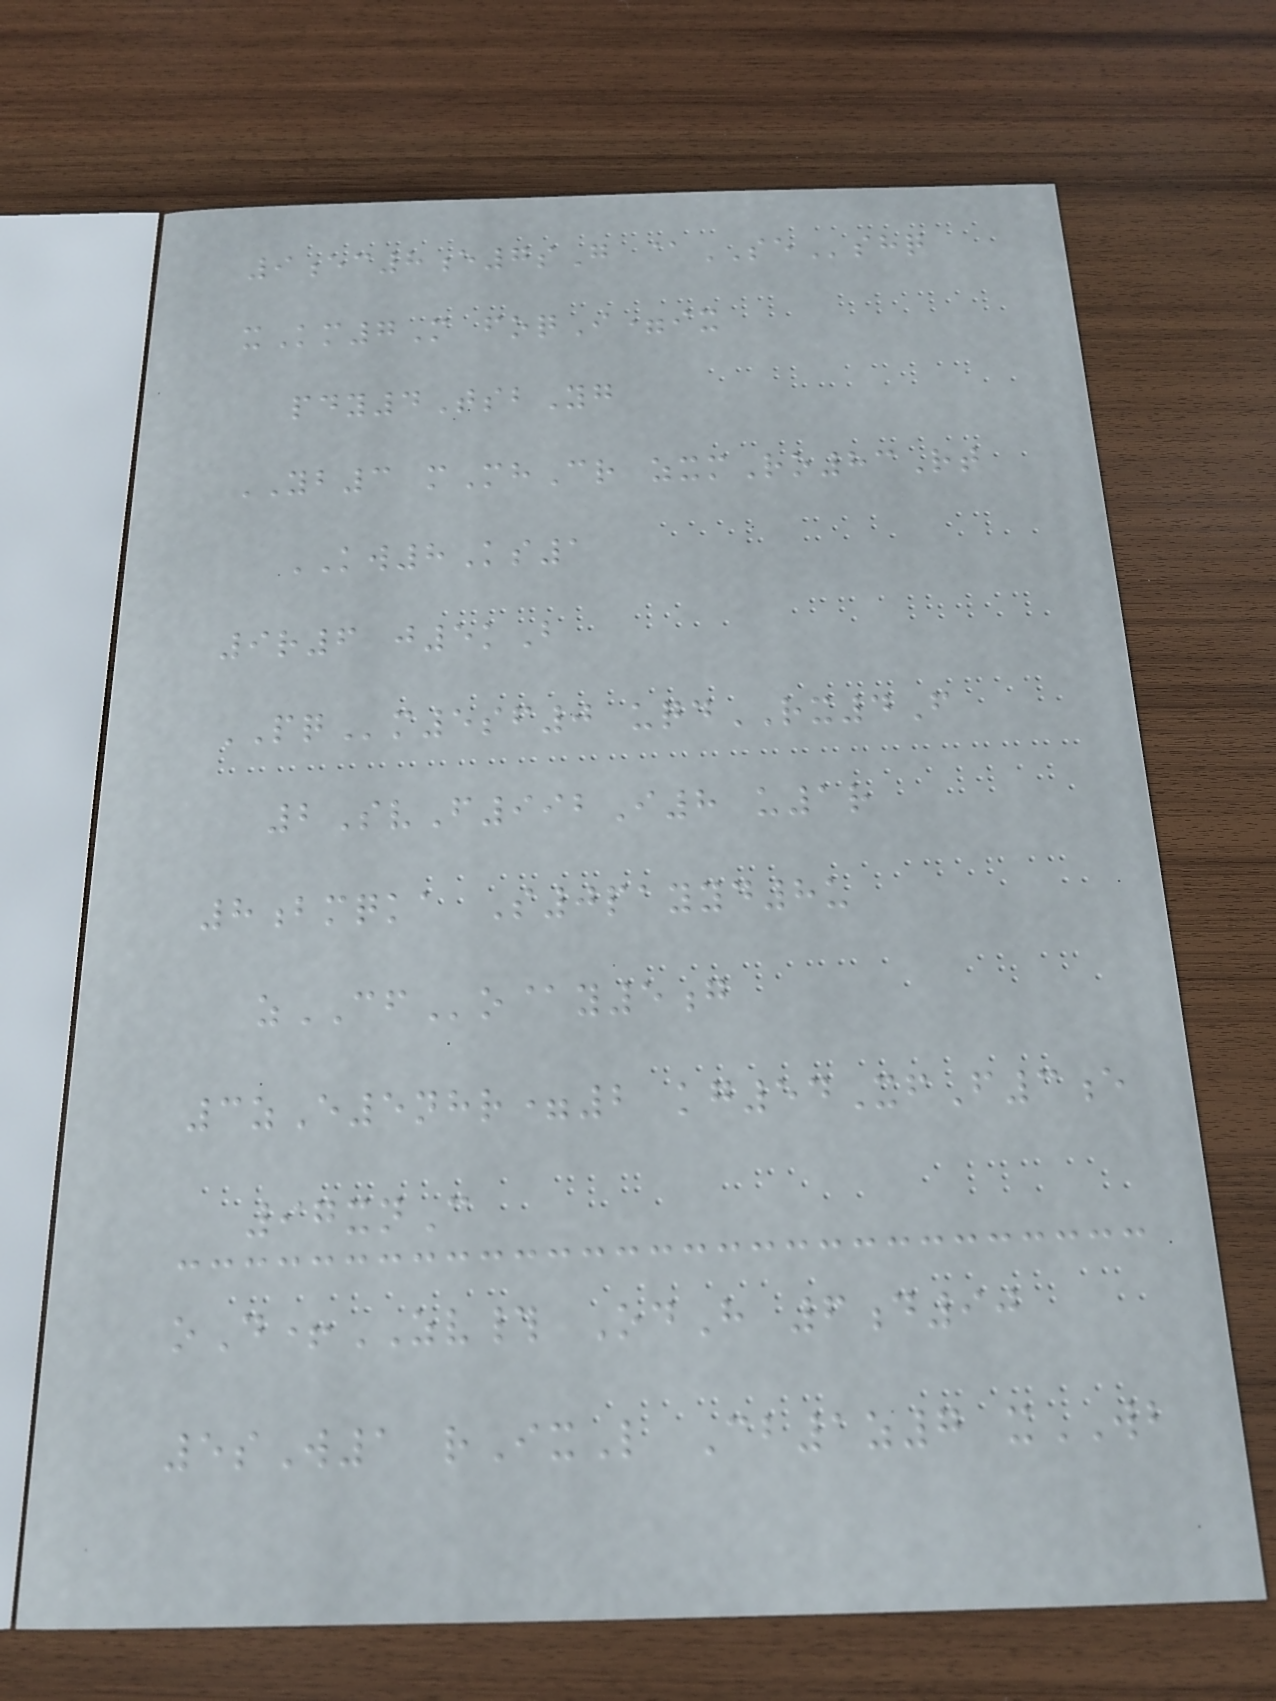9ec8e7sG @SEshq
xKm7M foqI=ix
pdy4TsbYg
YB3 mMhCr zxmRo83Rt
KW8Ks1
9r6 j5kB
PQm5sf0 uqdRX4F
2SvF992I8 u1r
8bmqka S0payyd8u
zCFo@y5g
3zE5nhr=2 kg54XfF3e
97xnC
oD+ZV# OdH 6d90
5sW1 rIxL Cb1z7 xWB
